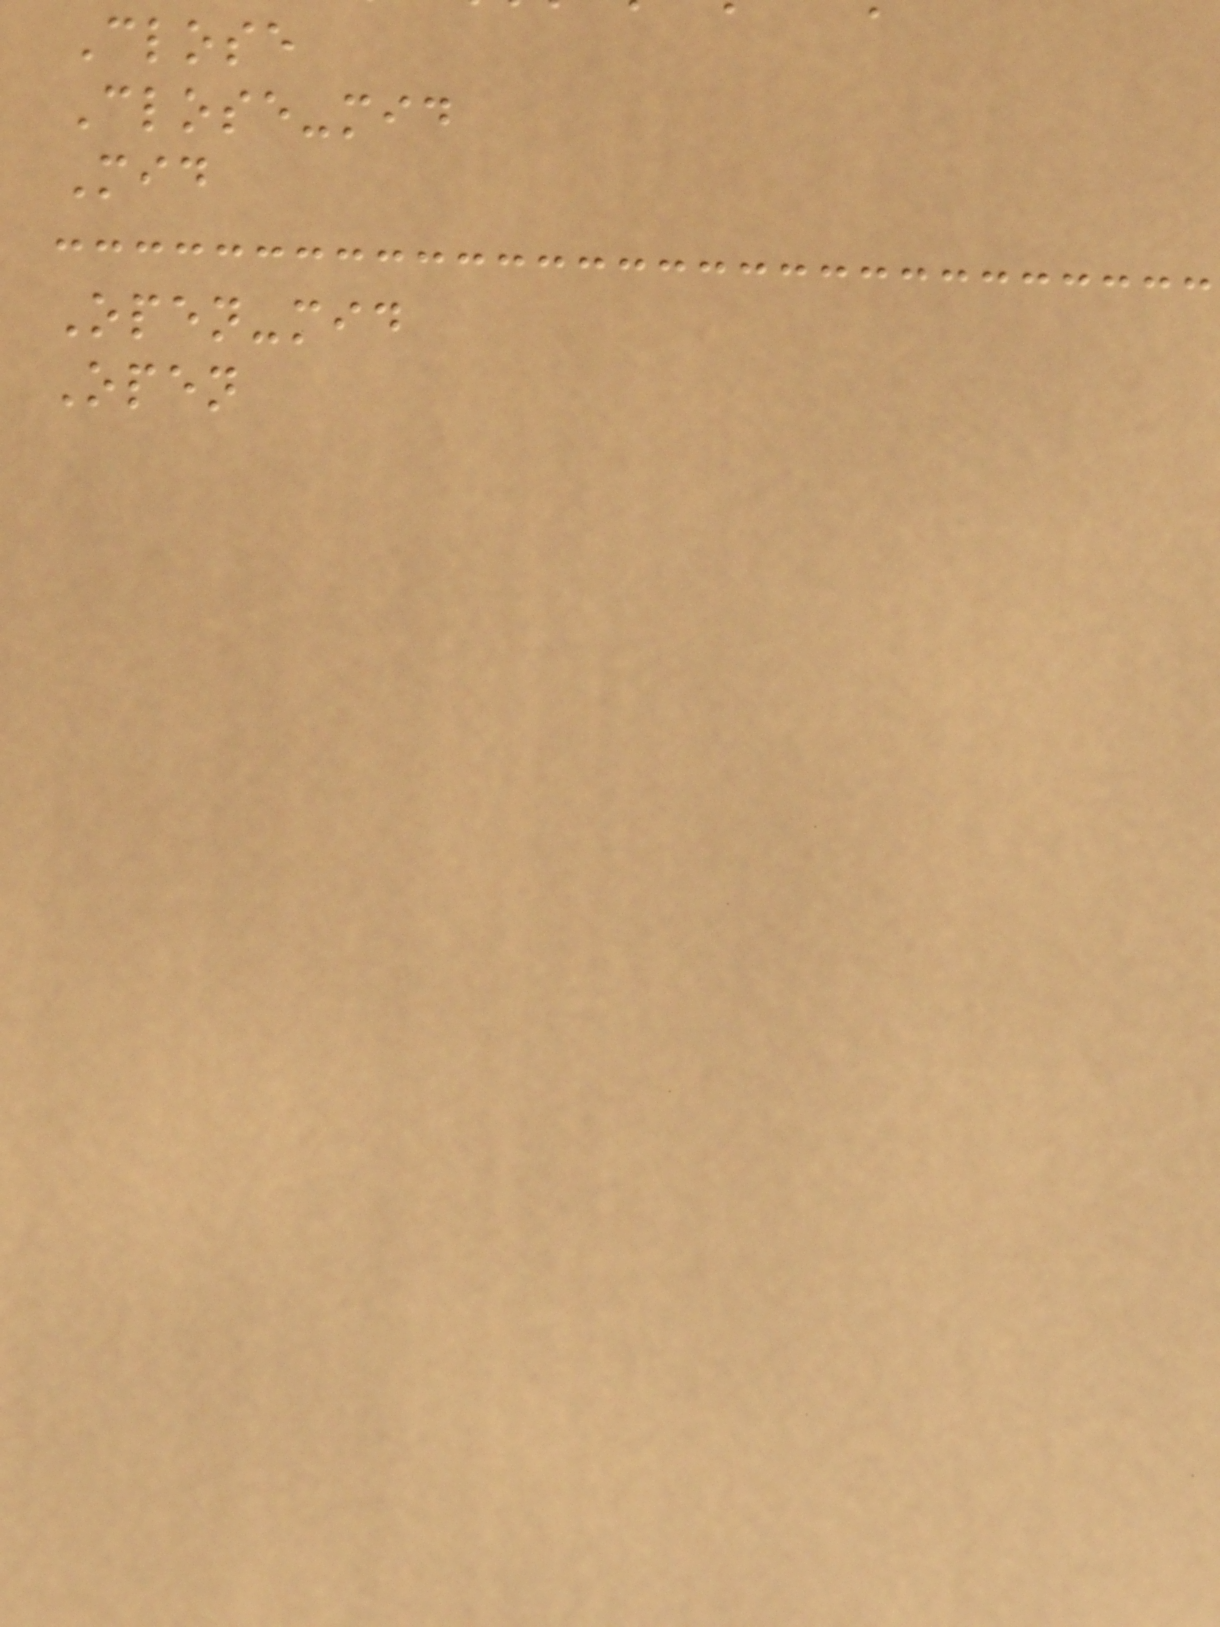Close
Close-mid
Mid
Open-mid
Open
